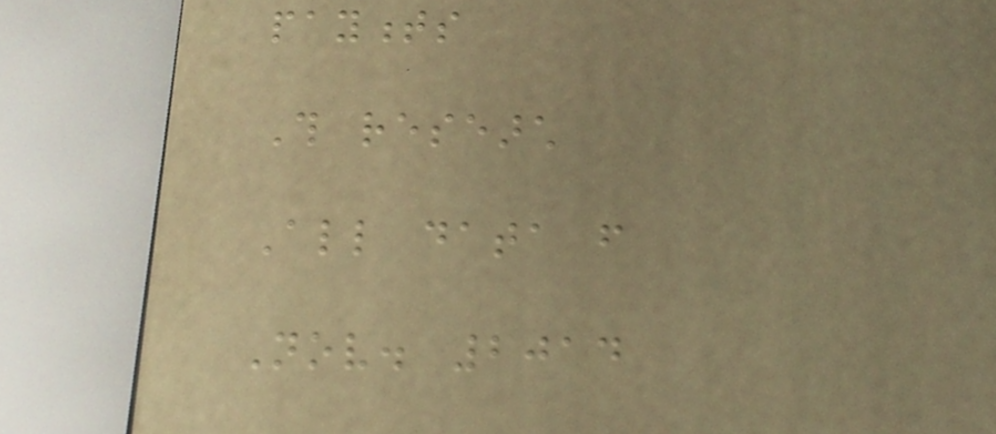payments
This research
All data from
Nov. 2014
